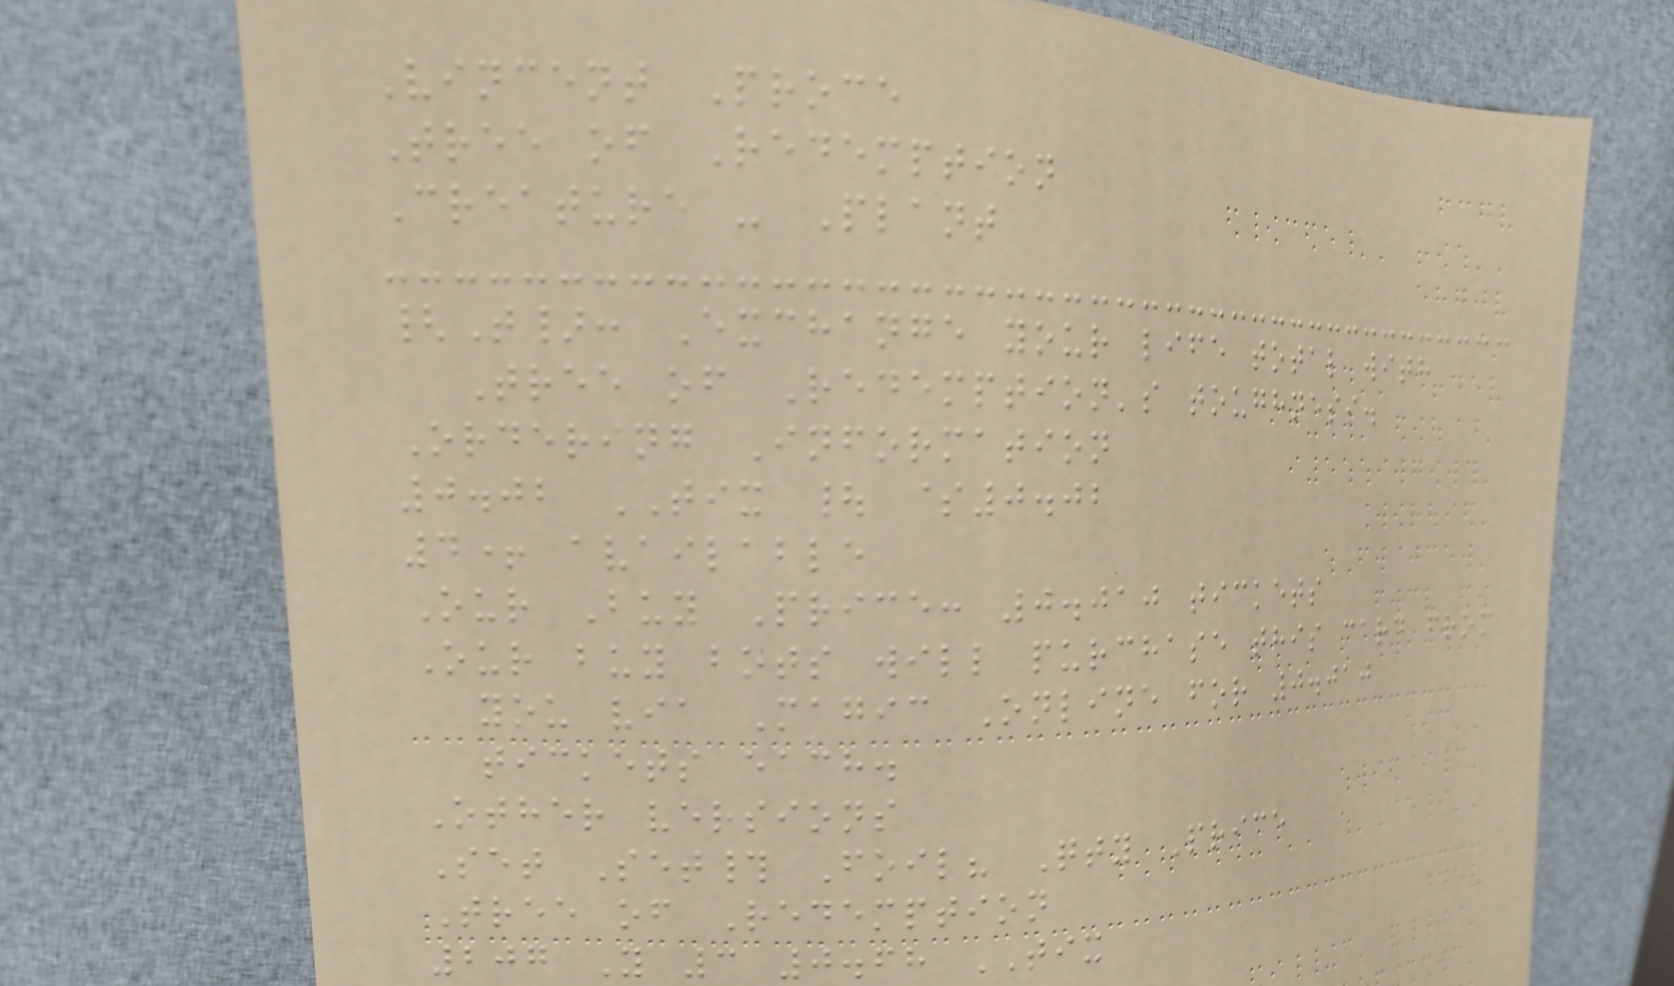Vincent Proce
Tree of Redemption
Creature - Plant
{T}: Exchange your life total with
Tree of Redemption's toughness.
Ordering Information
0.02 TIX | $0.02
4+ available
Our Buy Price: 0.010 tickets
Our buy bots will purchase this card from
you via Magic Online for 0.010
tickets each.
Other versions
Set Set# Foil? Qty Price
Tree of Redemption
207 Y 3 0.68 TIX
